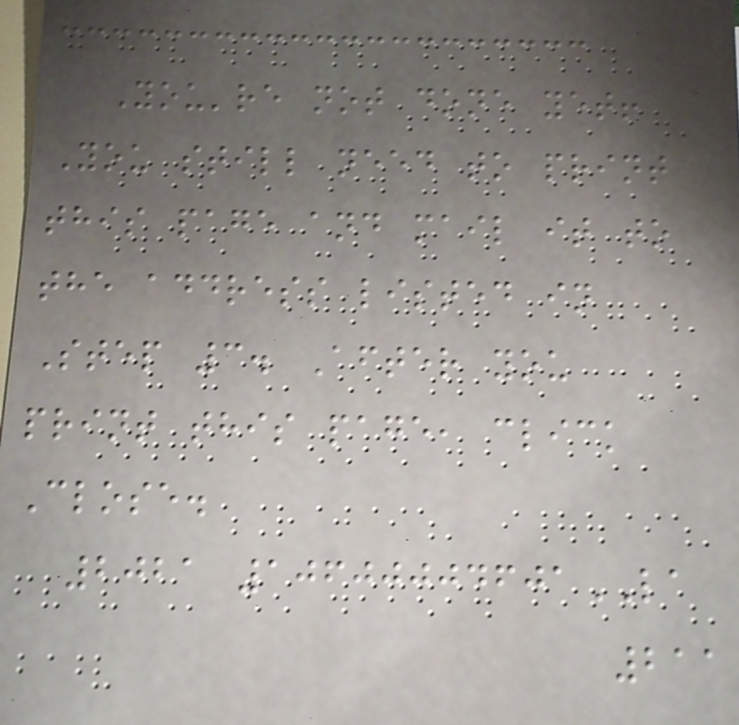You're not done yet!
You still need to print
this page and mail it to
the address listed in
Step 3. After you
print this page, click
Close.
2021 10600004601LA
211
